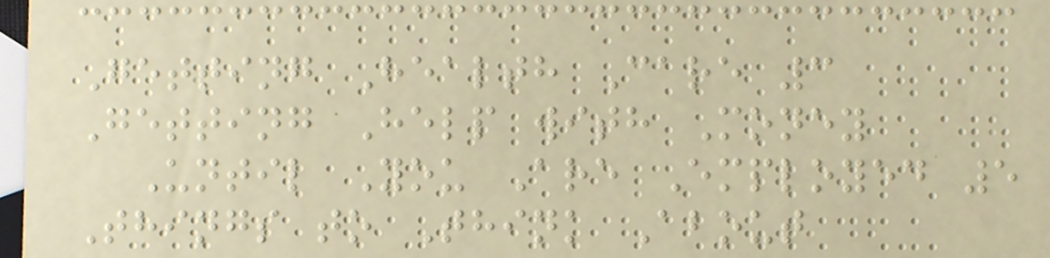Getting Health Care 3
Getting Help with Money
Until You Are Employed 5
Things to Think About
